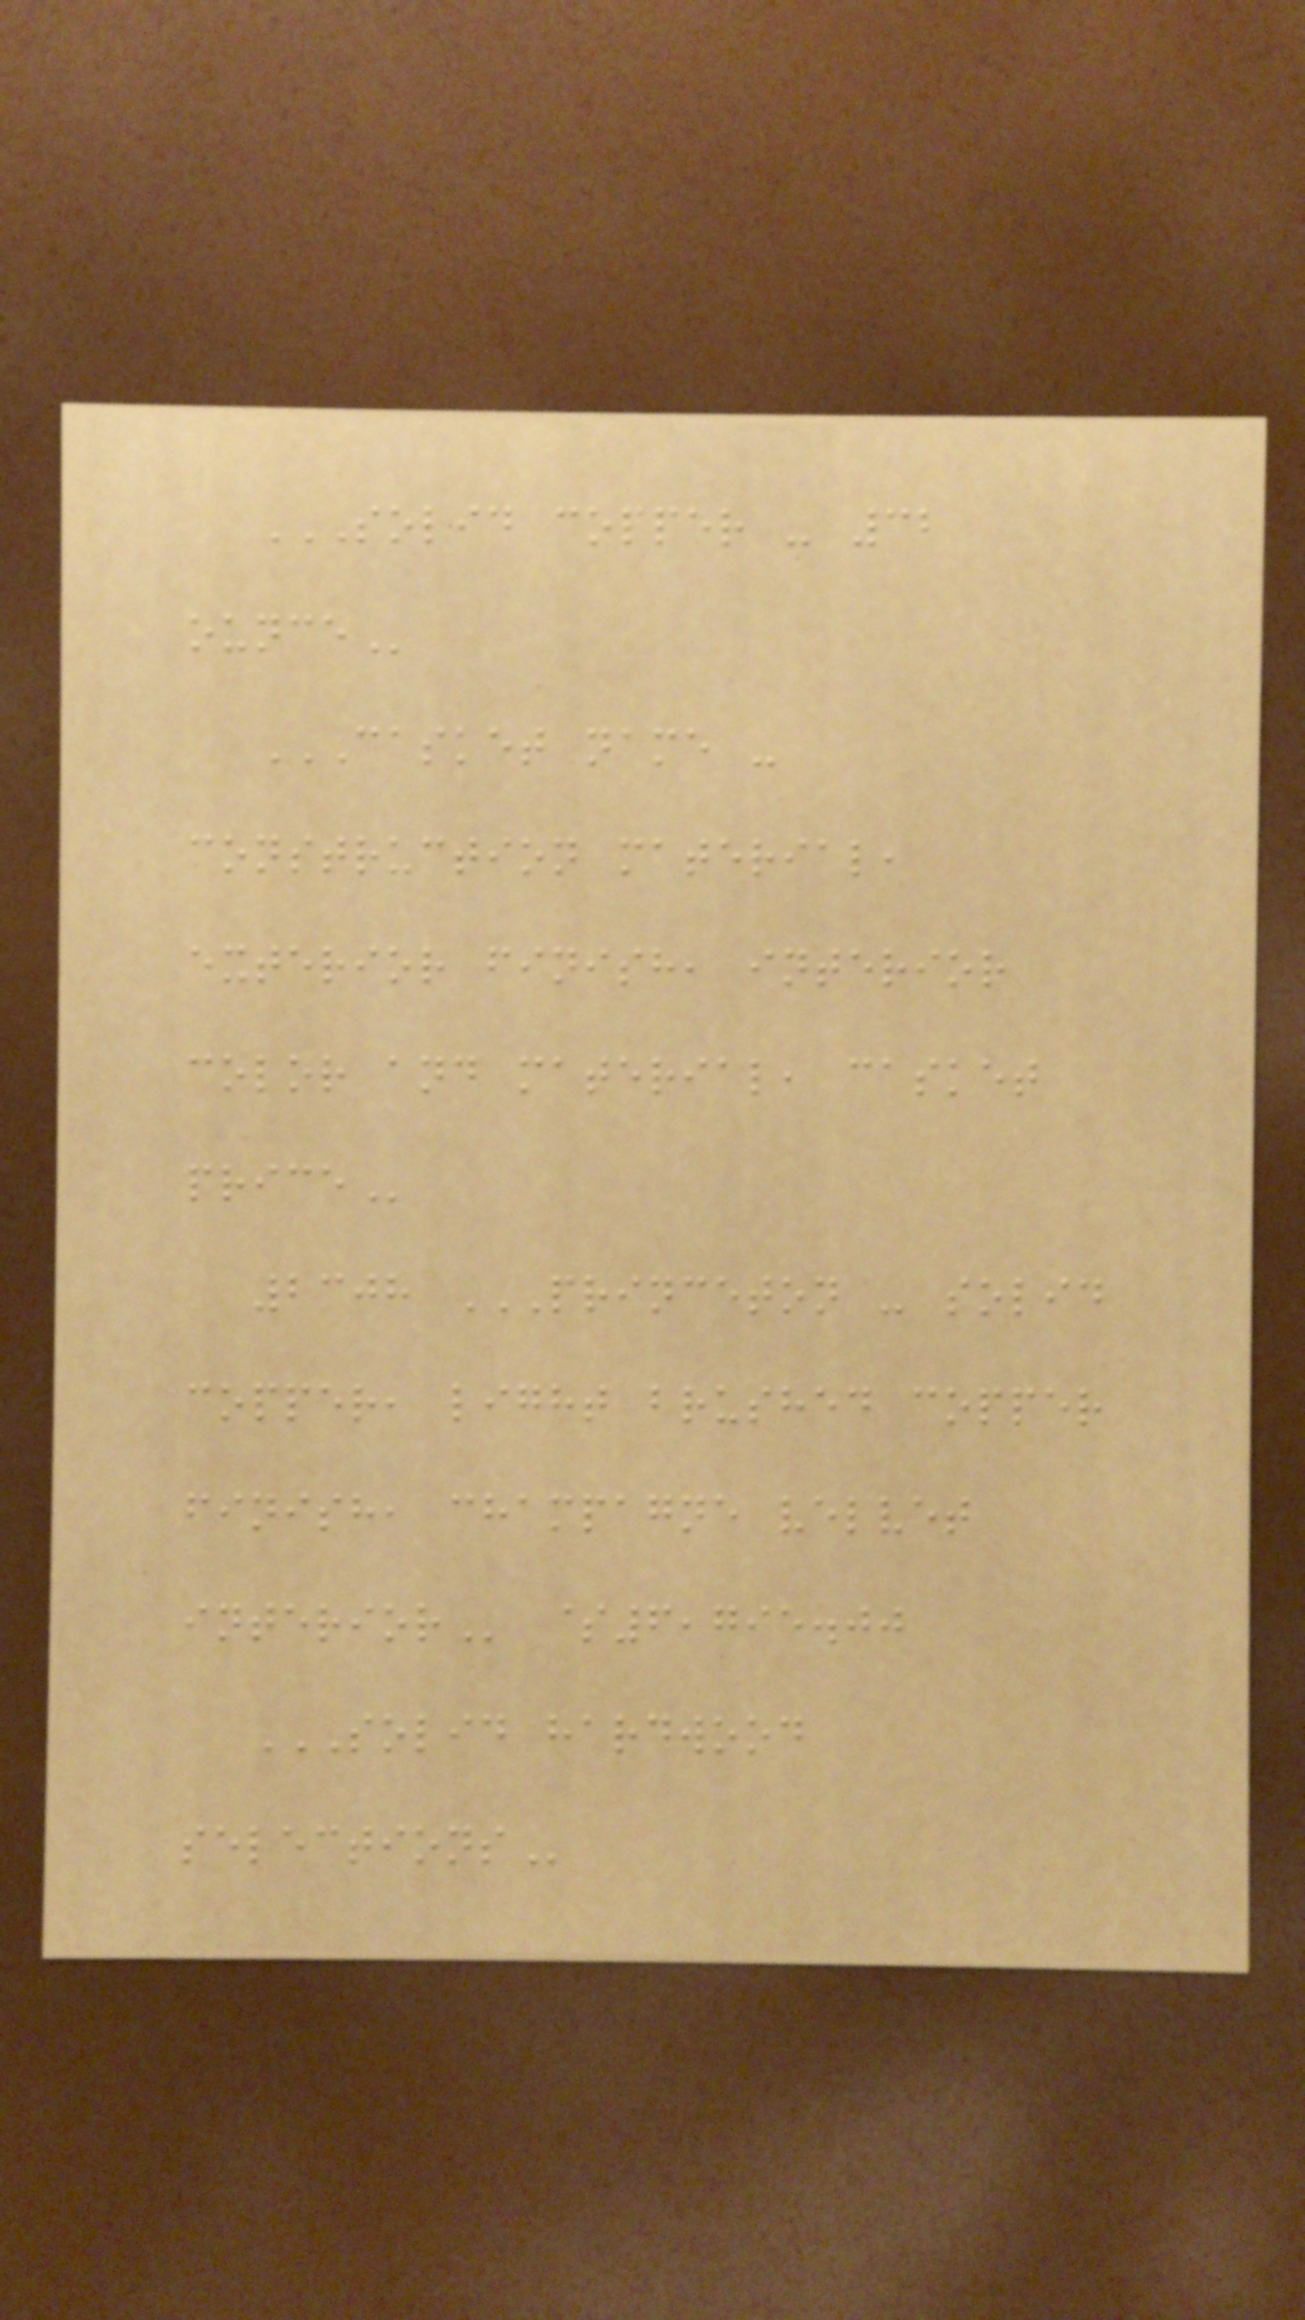SOLID COPPER - 32
OUNCE
CASKET NAME -
CONSTRUCTION MATERIAL,
EXTERIOR FINISH, INTERIOR
COLOR AND MATERIAL, CASKET
PRICE
2308 PRINCETON - SOLID
COPPER, LIGHT BRUSHED COPPER
FINISH, CHAMPAGNE VELVET
INTERIOR $6,795.00
SOLID HARDWOOD
SELECTIONS
